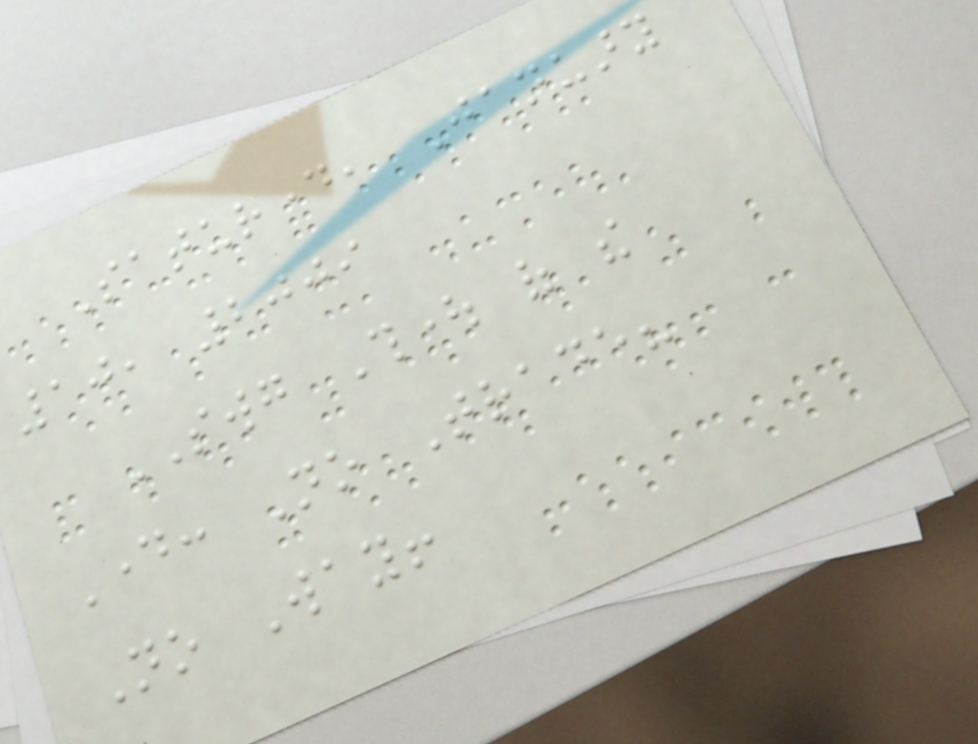Saturday, January
10, 2009
SWG Thought of the
Day: No Trade?
No Way!
